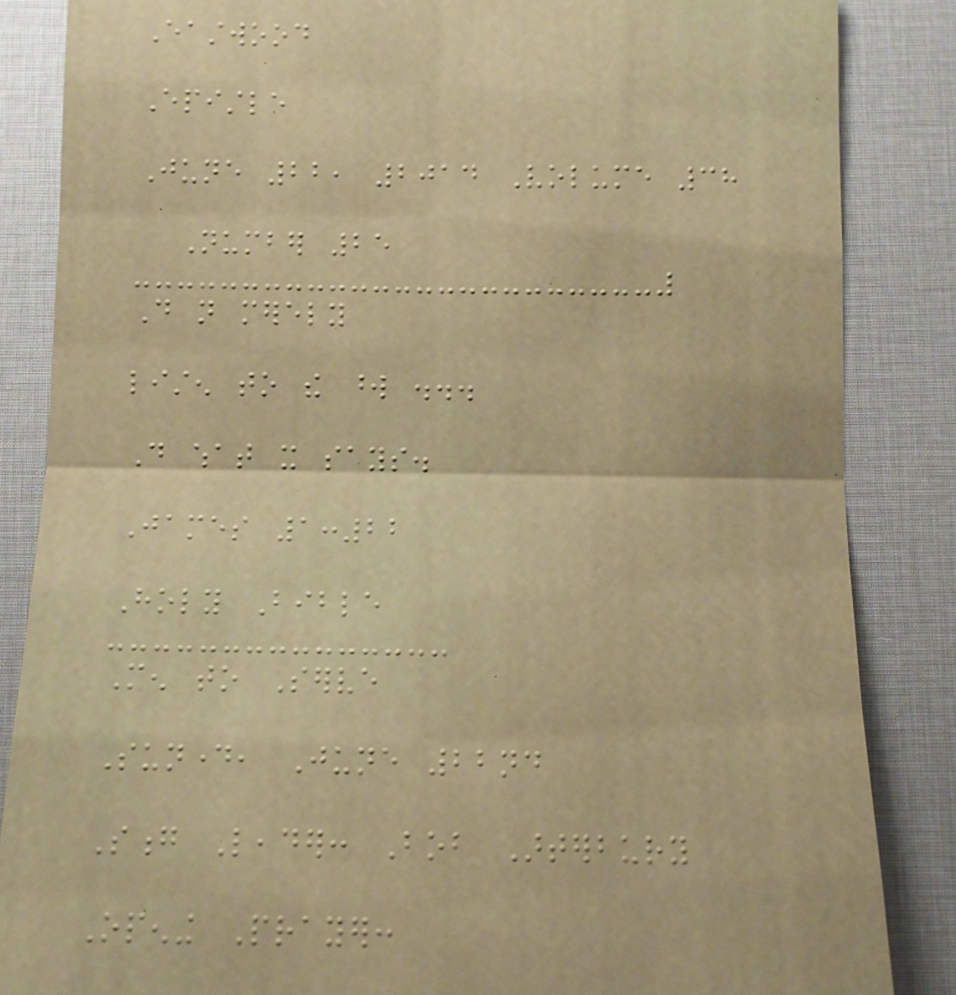Eastwood
Epistle
June 22, 2014 Volume 38
Number 25
Do not merely
listen to the word ...
Do what it says.
James 1:22
Holy Bible
Men to Serve
Sunday, June 22nd
Song Leader: Bob Arterbury
Opening Prayer:
